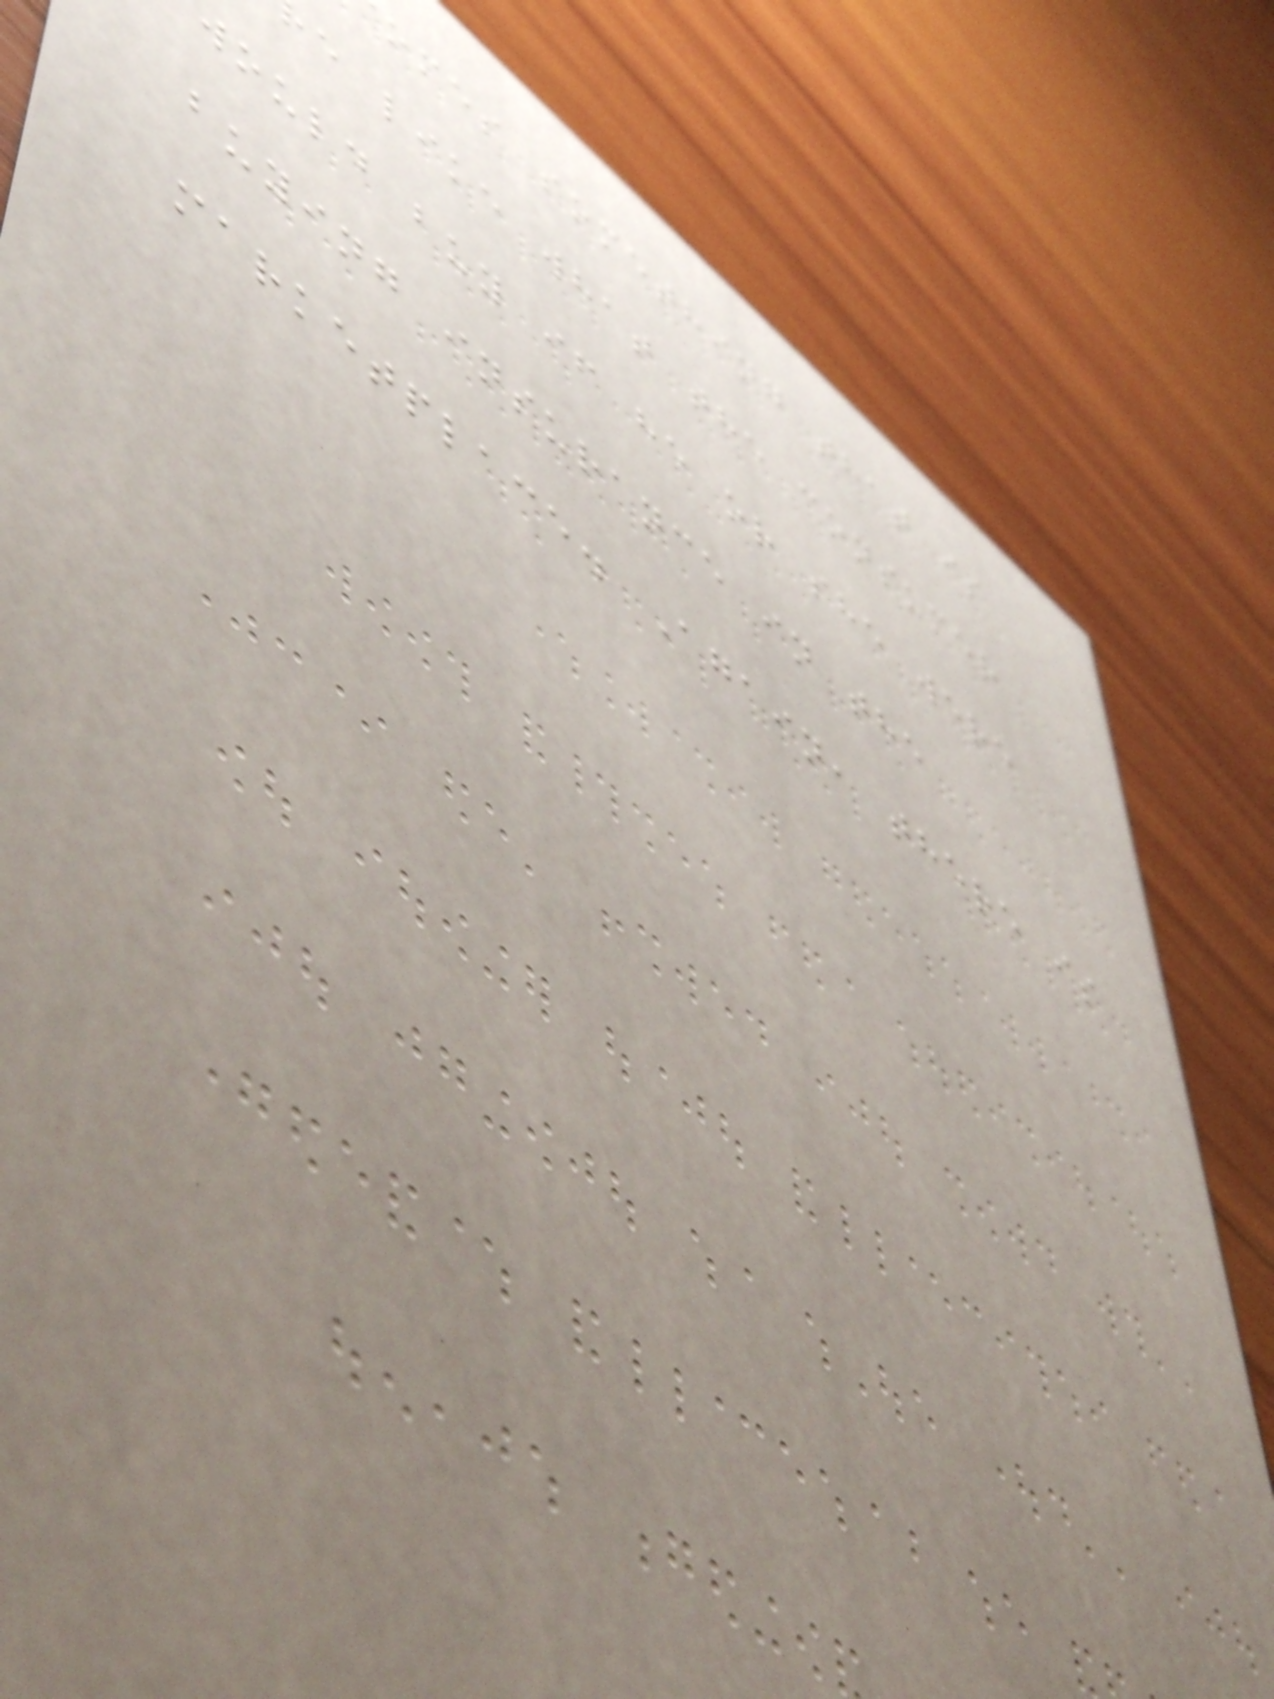omes something that is
e like what the consumer
would buy if he or she were
buying insurance in the
marketplace. Again, there is
